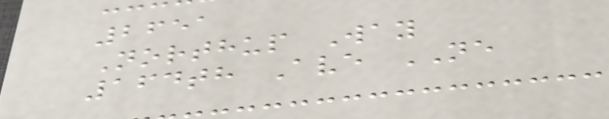2651
Northup Way
164th Ave NE
